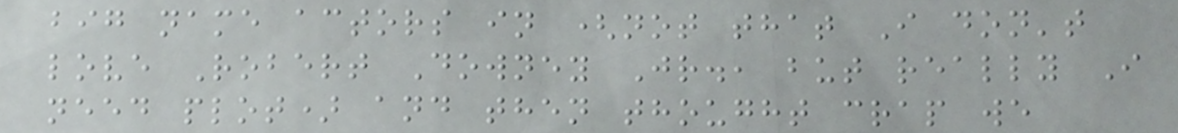big name actors in (not that I don't
love Robert Downey Jr., but really I
need plot) and then thought crap we
